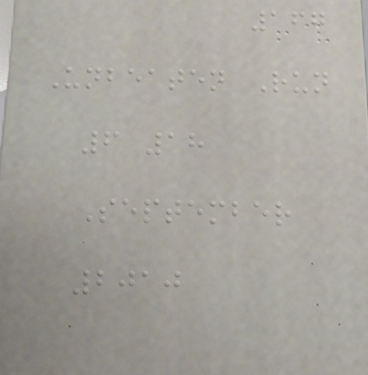167
Unbeaten Run
6 18
September
2010
